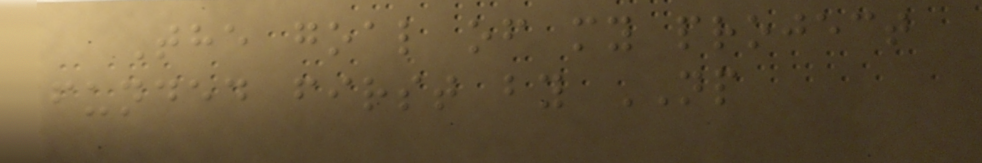The goal of my project
funded first by NP
